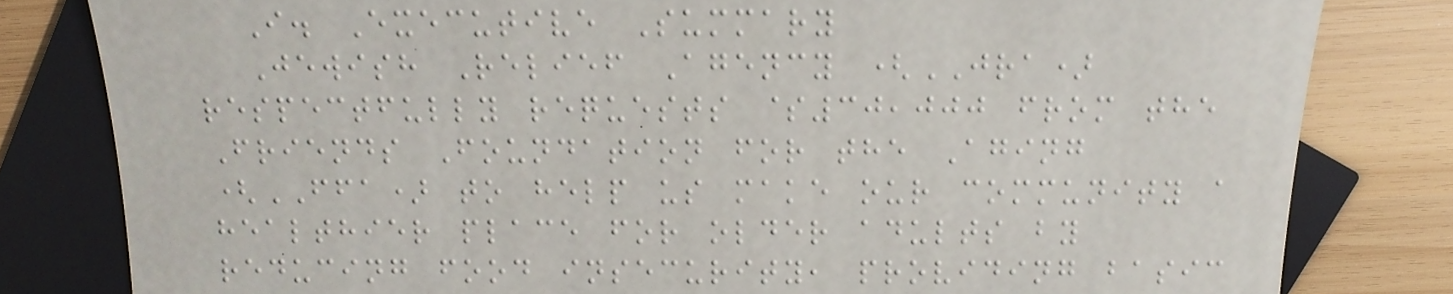I. Executive Summary
Jewish Relief Agency (JRA)
respectfully requests $30,000 from the
Friends Foundation for the Aging
(FFA) to help us make our community a
healthier place for older adults by
reducing food insecurity, providing basic
